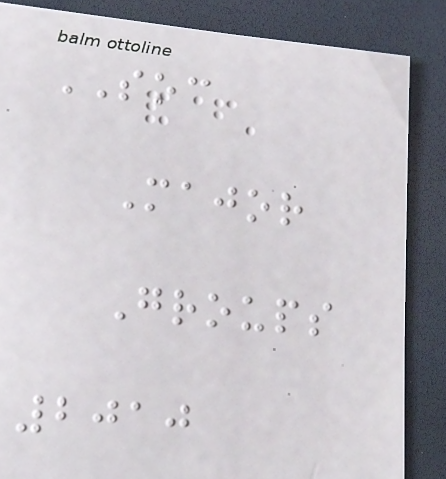SOC
Major
Groups
2010
